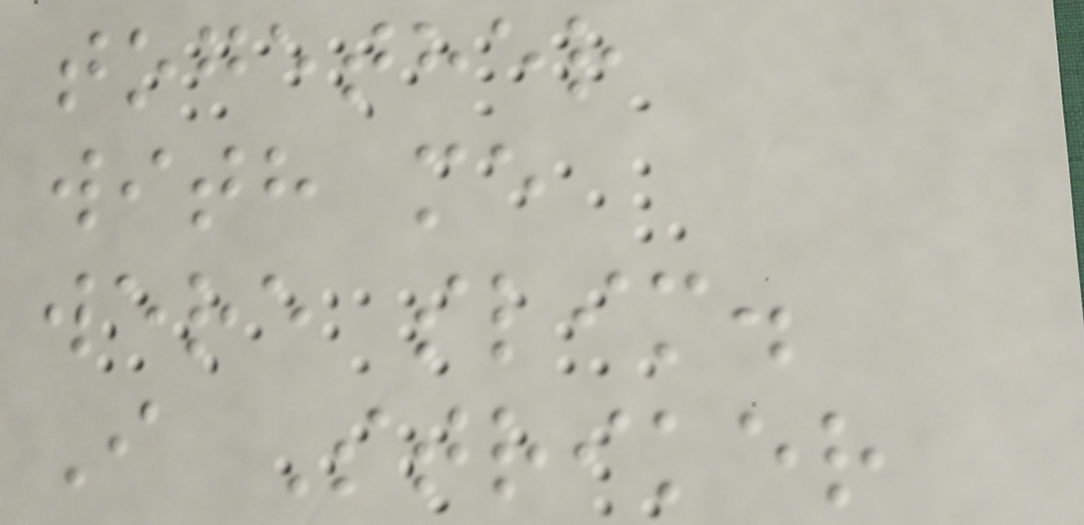together
with me
were slim.
I Striker
